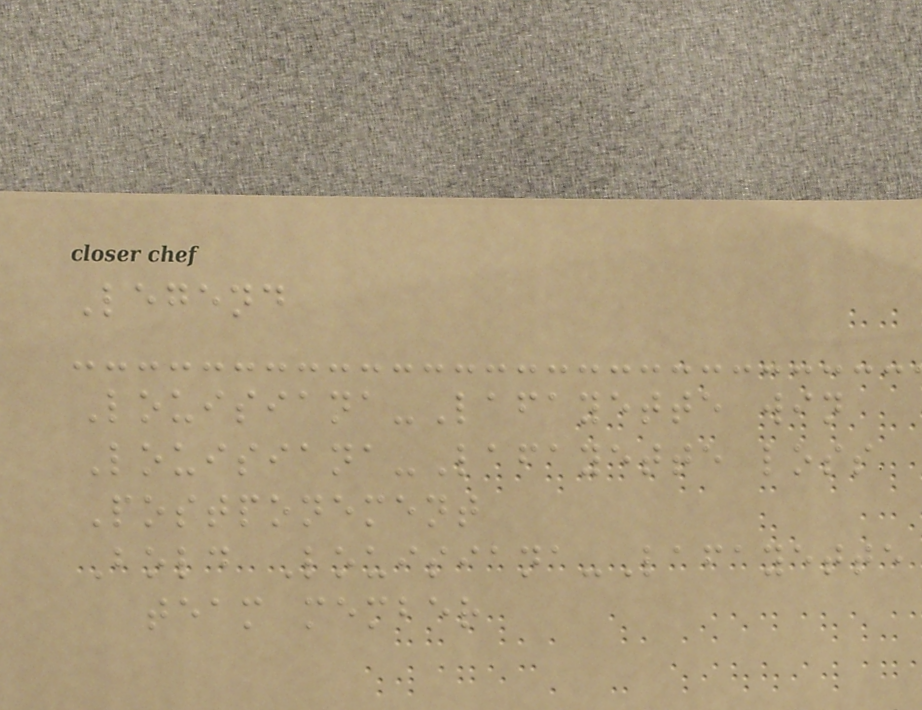Legend
Louisiana-Lafayette win
Louisiana-Lafayette loss
Postponement
Bold Louisiana-Lafayette
team member
